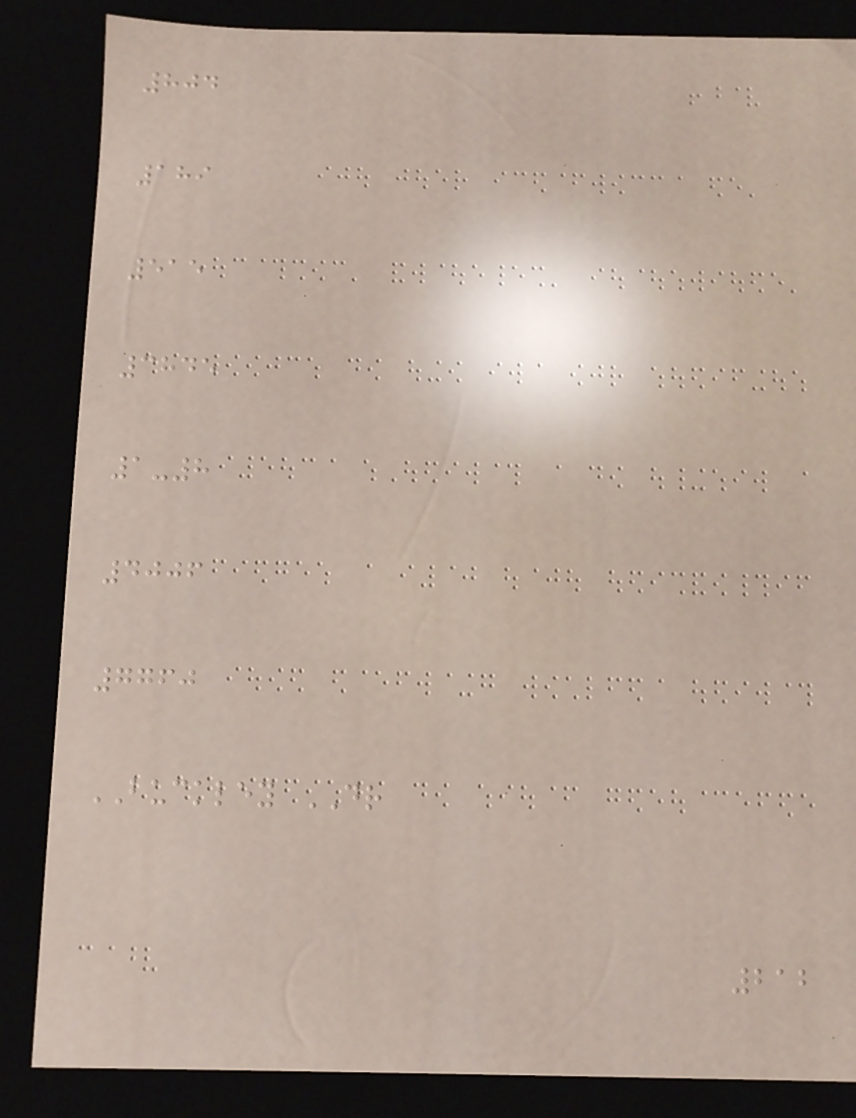804
189
515
3845
1-8
4006
7760
BUCKLEY DR
212
